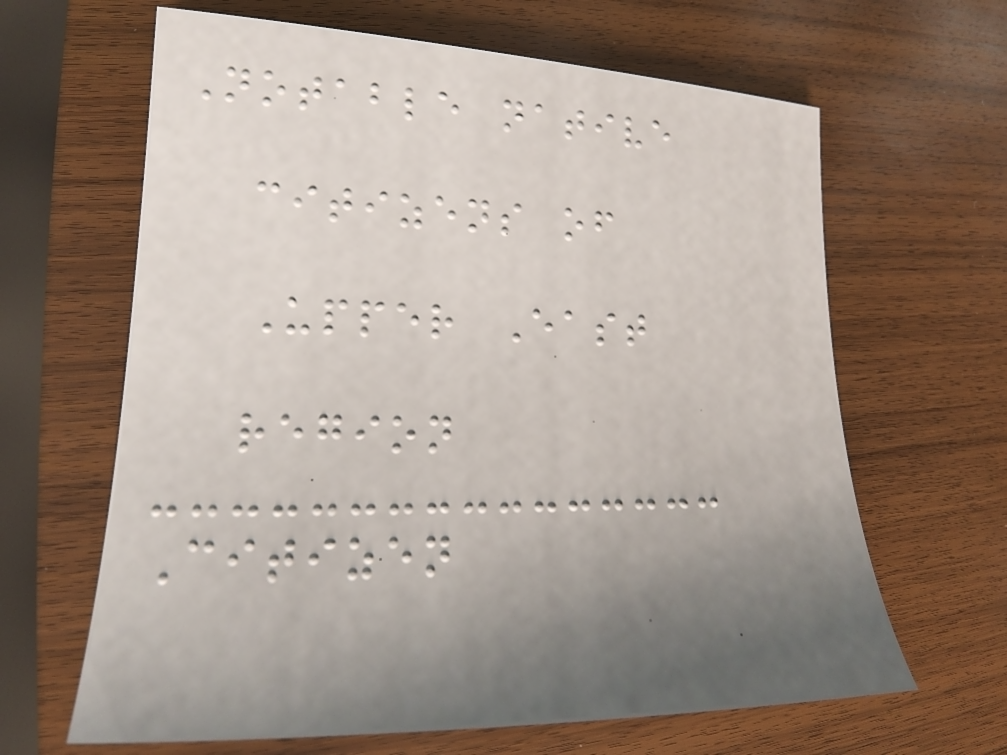Notable native
citizens of
Upper East
region
Citizen
